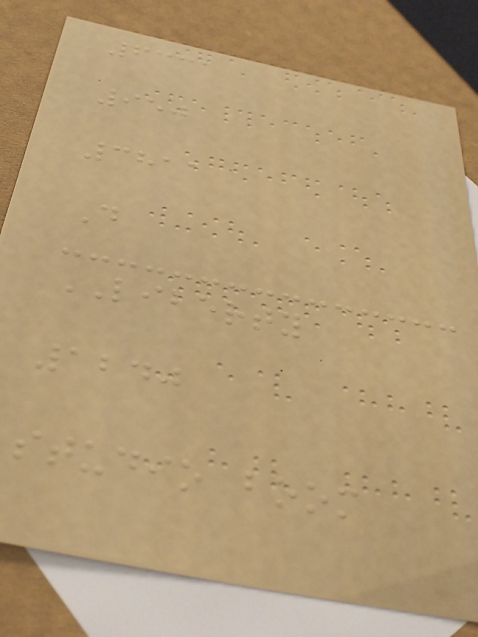6331
950
3811
D
LIBERTY
1240
studio boom
